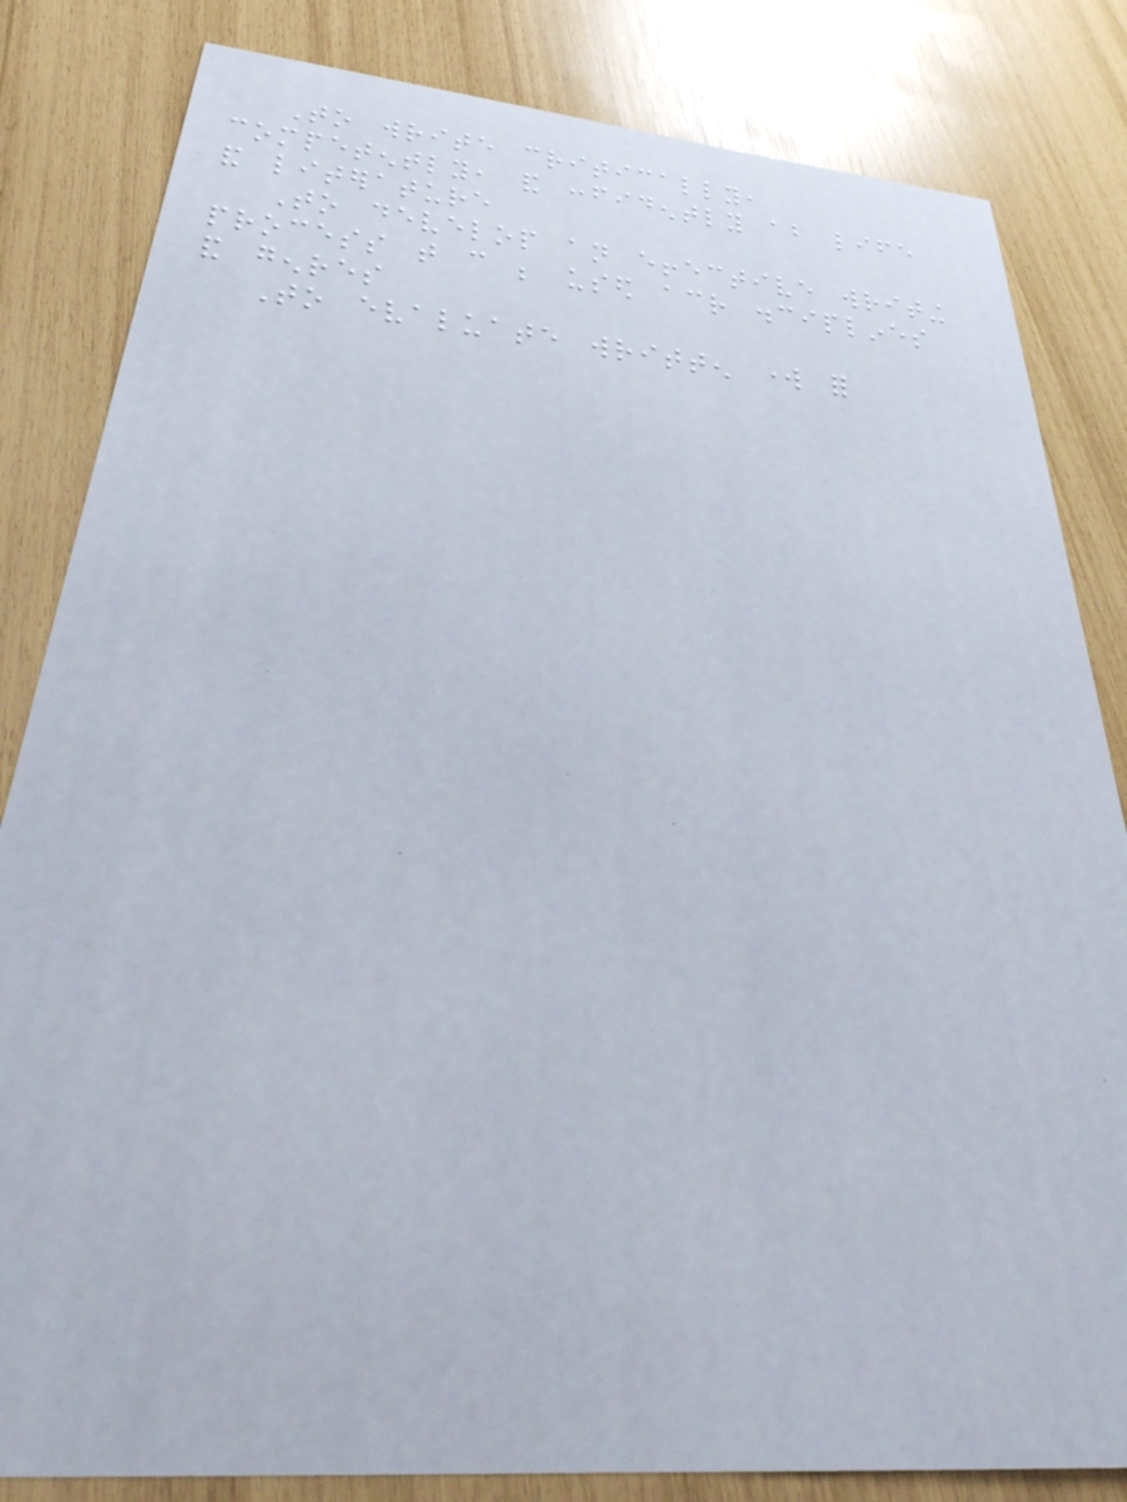To write critically,
competently, and confidently about life
and literature
To develop an effective writing
process that can be used across disciplines
and genres
To evaluate written work for
